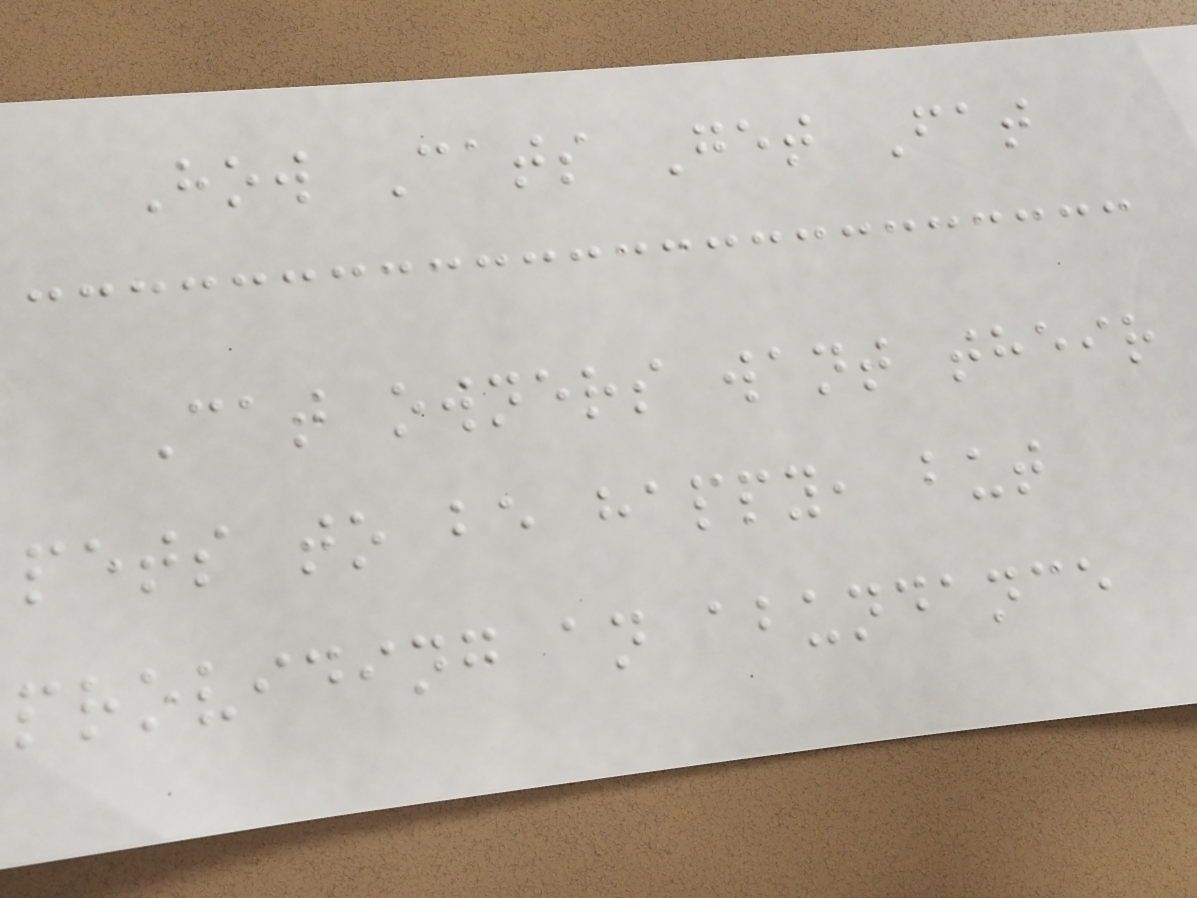How Cats Get Fat
Cat owners want their
pets to be happy, but
providing an abundance
